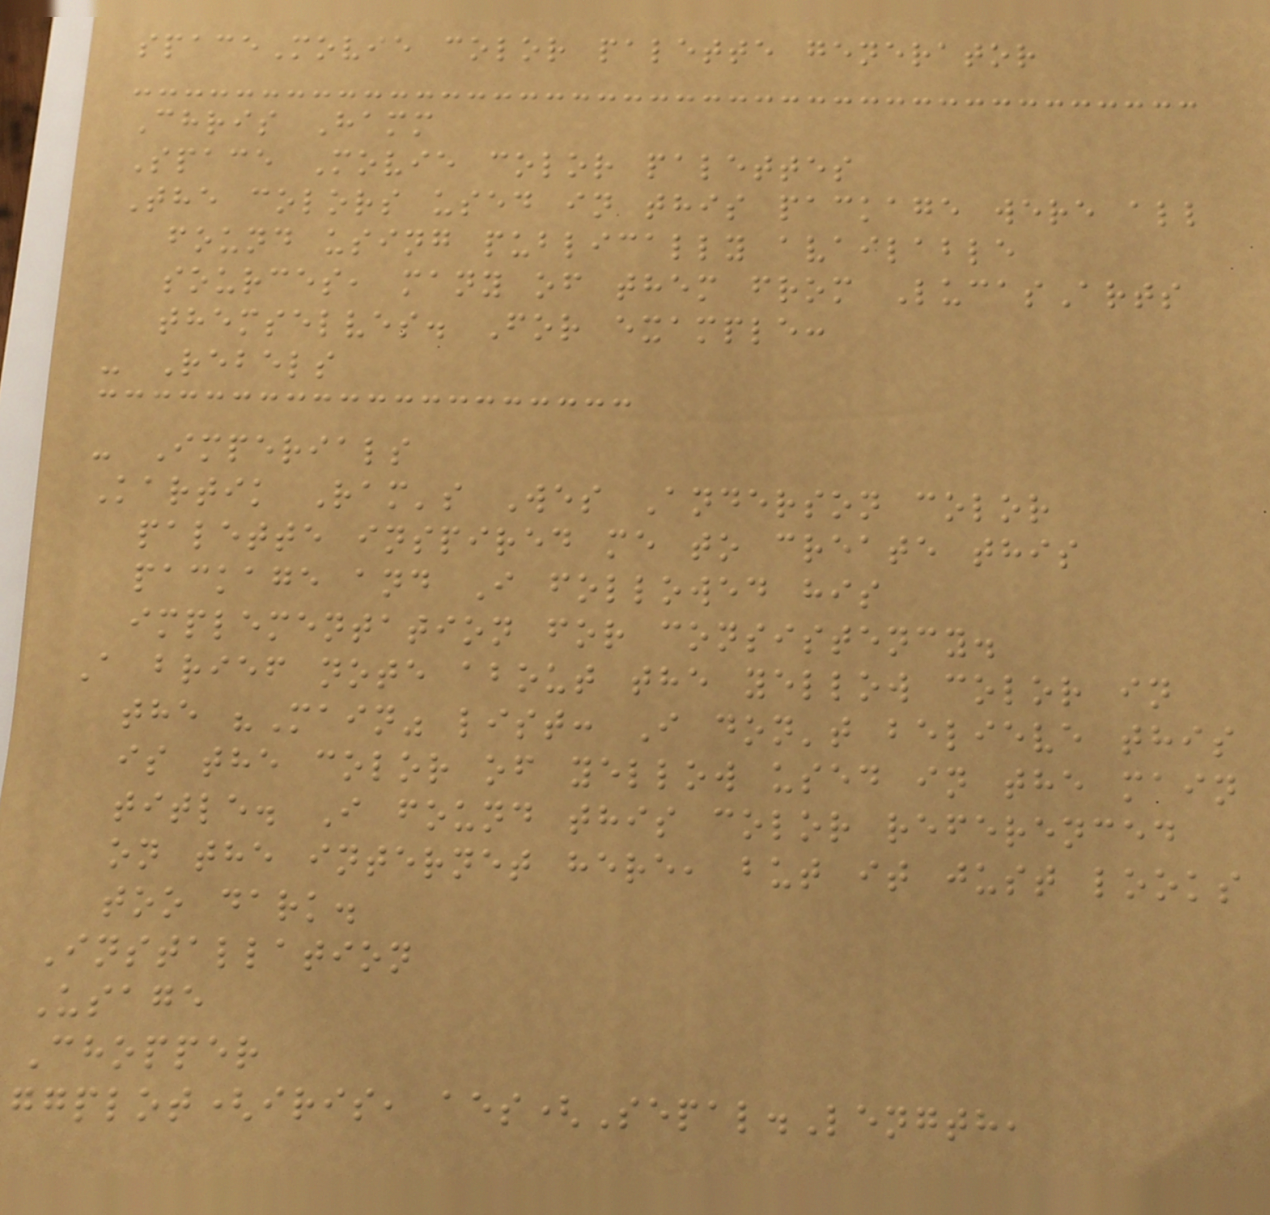spaceMovie color palette generator
Chris Hamm
Space Movie color palettes
The colors used in this package were all
found using publically available
sources, many of them from LucasArts
themselves. For example:
- Rebels
- Imperials
Kartik Ram's Wes Anderson color
palette inspired me to create this
package and I followed his
implementation for consistency.
A brief note about the yellow color in
the "Main" list: I don't believe this
is the color of yellow used in the main
title. I found this color referenced
on the internet here, but it just looks
too dark.
Installation
Usage
Chopper
ggplot(iris, aes(Sepal.Length,
